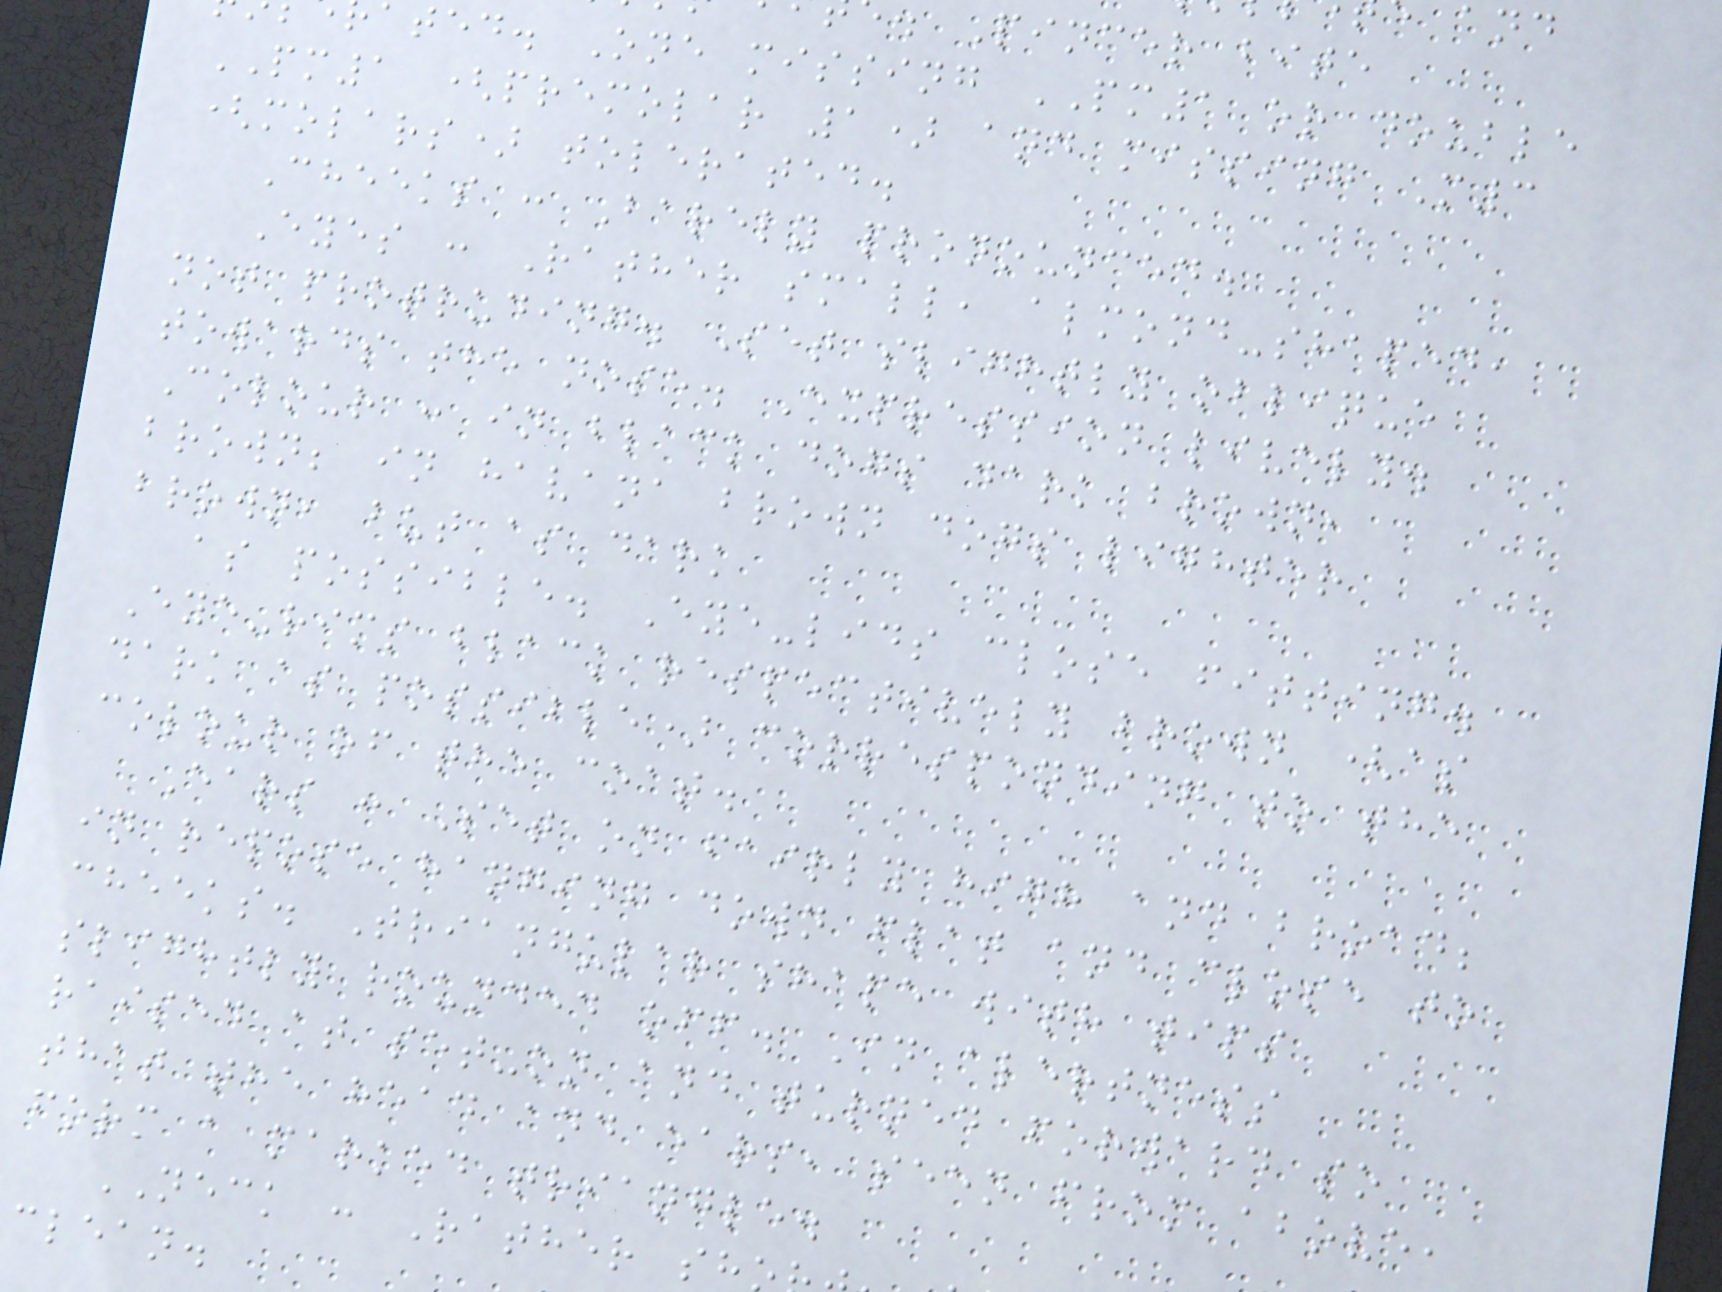Pincer bite
ated. One missing PM1 or double
PM1 (premolar 1) and missing M3
(molars) tolerated.
Cheeks : Barely pronounced.
Eyes : Rather small, almond-shaped,
not protruding. Set slightly oblique
towards the nose. Expression lively.
Colour : in black dogs dark brown,
brown; in havana brown dogs lighter
brown, but as dark
as possible. Eye-lids close fitting.
Eye-rims black respectively brown (as
dark as possible) corresponding to the
colour of the coat.
Ears : Set on fairly high and broad;
in repose hanging down flat and close to
cheeks. Triangular shape with tips
slightly rounded off. In alertness
raised at set-on and turned forward so
that the head and ears, seen from above,
form a marked triangle.
NECK : Rather sh
clean.
